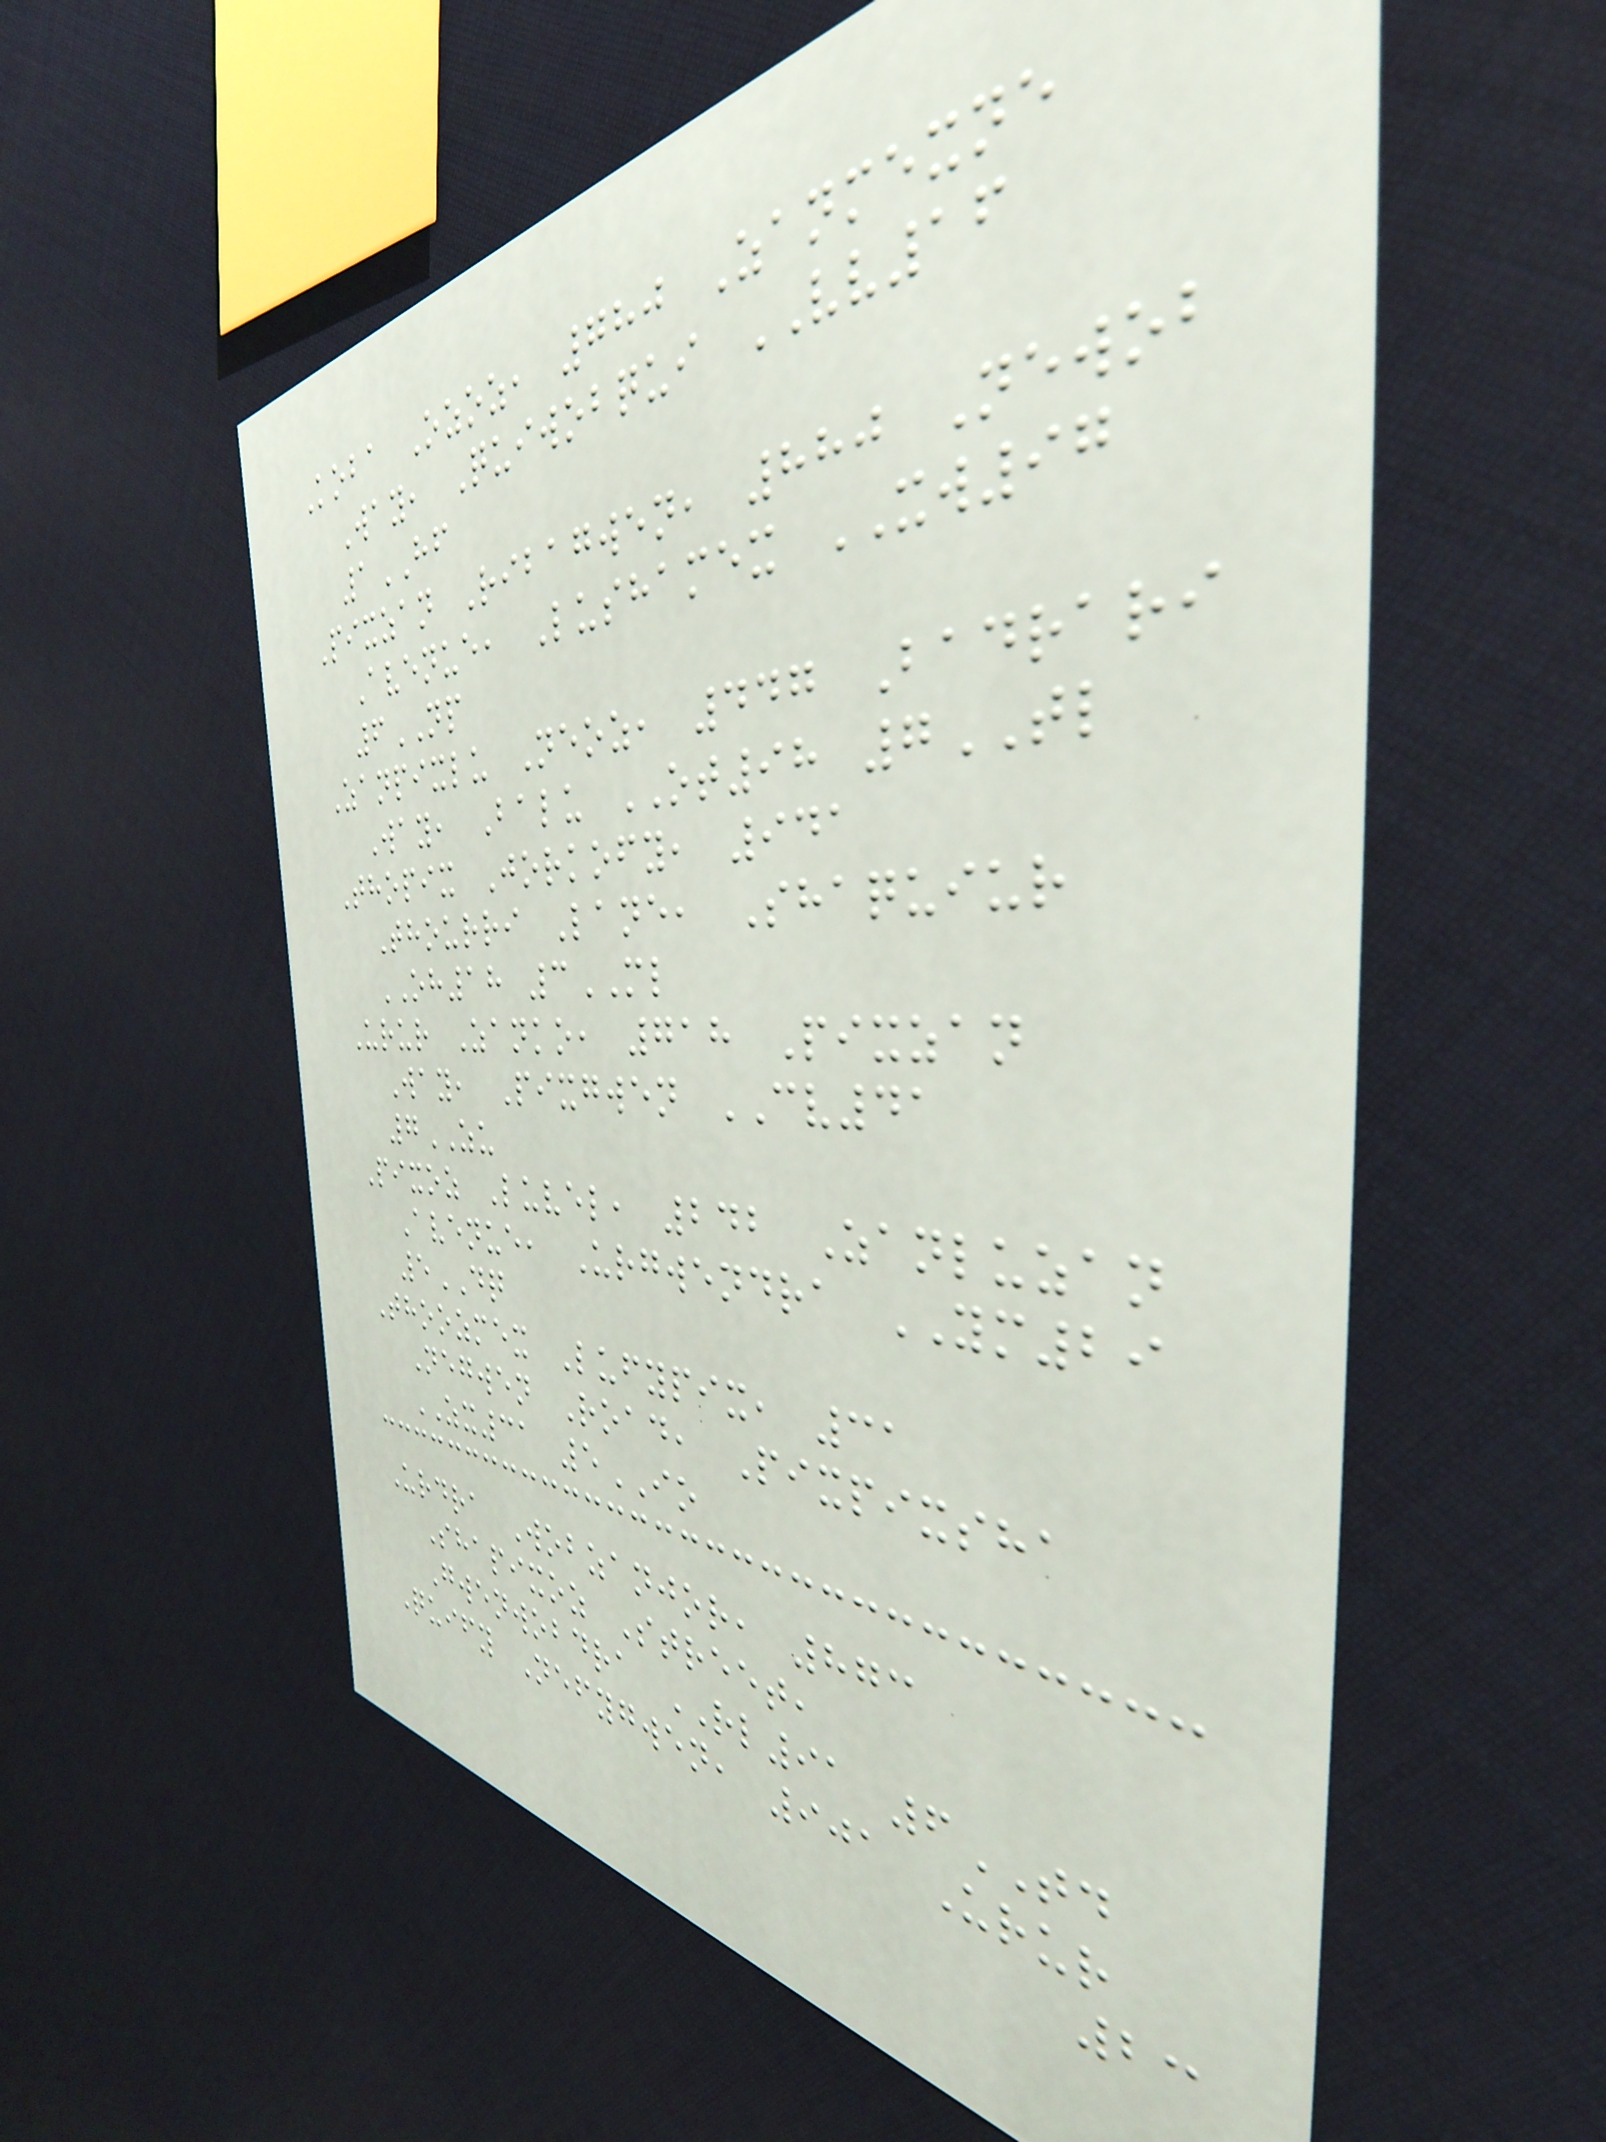Koba Ozoz, 780 Zanmexne
Way, Quiwobqui VV16
1HF
Pixzan Ribagwen, 880 Newob
Avenue, Lushamex XW97
6NP
Zanpixlu Neoz, 447 Badrari
Way, Balu OT98 7TL
Thopix Jorkofy, 941
Thourri Lane, Shaquiur
OH18 3ML
Urur Zanko, 718 Pixzan
Way, Pixgwen CV41
7ZU
Pixoz Luvel, 242 Zanluzan
Avenue, Urgwendra YM29
5DQ
Thoozmex Lufypix, 31
Negwen Road, Pixpixsha
ZX31 5IO
Urdra Wobzanjor, 873
Shapixoz Street,
Gwenwobdra RL91 6TD
Quify Nefygwen, 901 Urur
23
